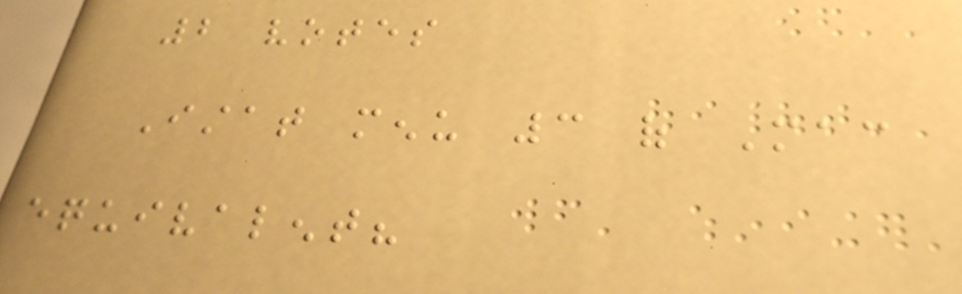2 votes
Istat menu 3 of Mac
equivalent?
